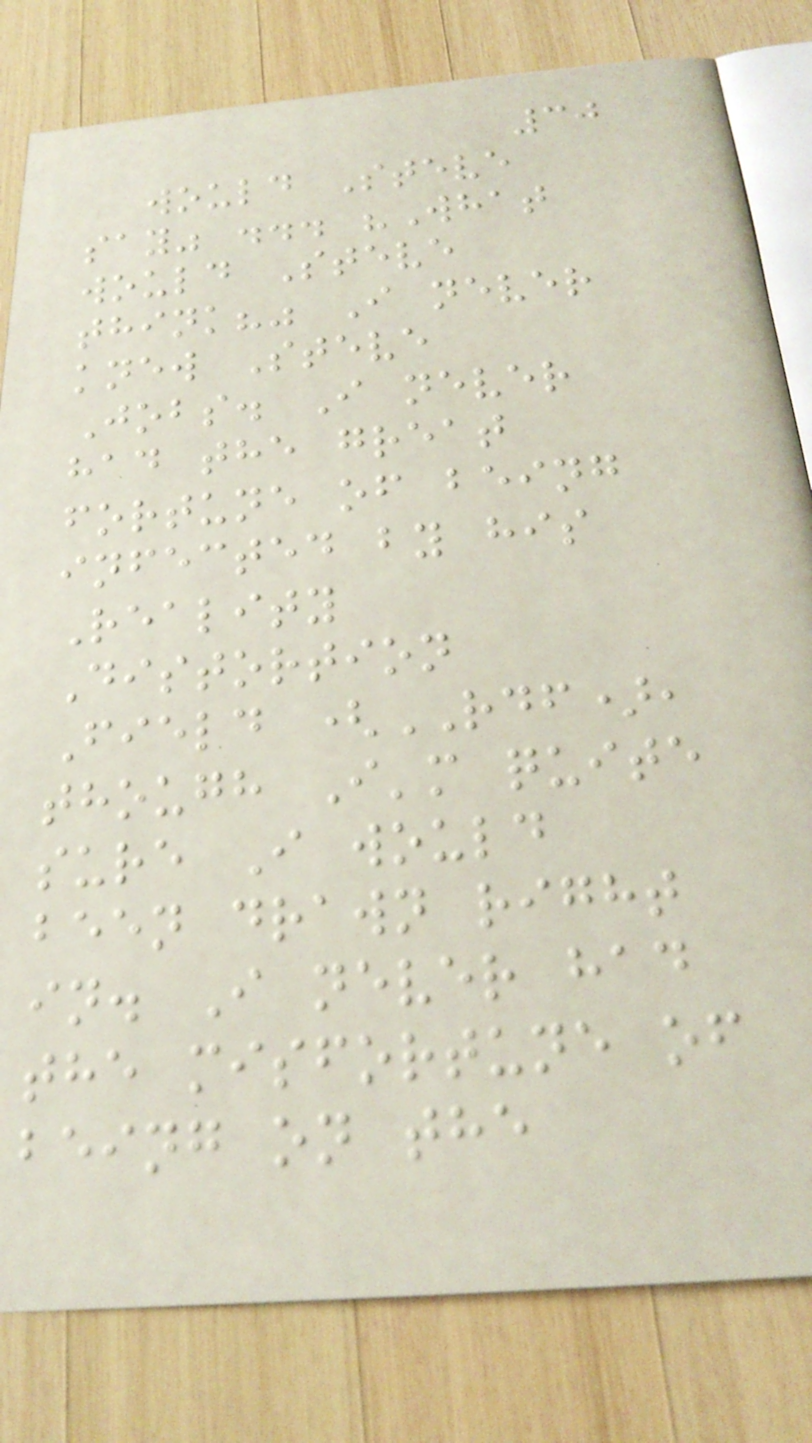30
would Steve
say" ... "What
would Steve
think?" I never
knew Steve
Jobs. I never
had the great
fortune of being
infected by his
Reality
Distortion
Field (RDF),
though I'm quite
sure I would
been drawn right
in. I never had
the misfortune of
being on the
